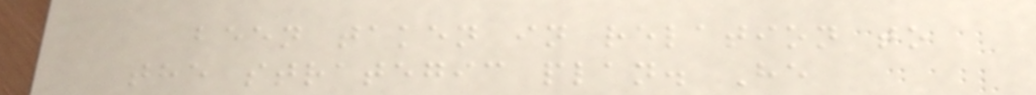been taken in relation to
the strategic plan. He
